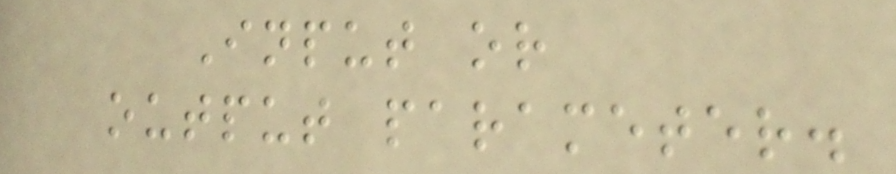Input or
output parameter.
